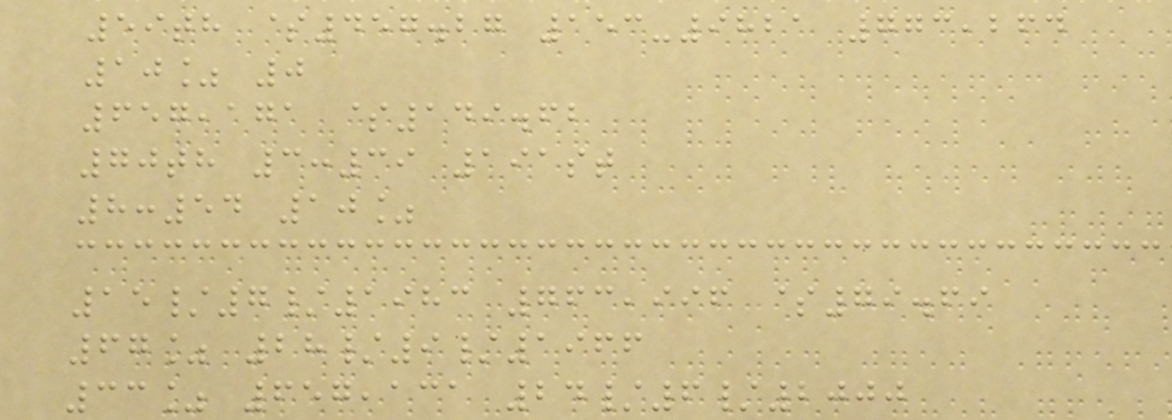59th $457.27 153-9821 773,264
10% 0
657,171 $149.62
70th 3:39 191st
8:54 10%
15/7/1983 763,996 $79.69
67% 28/9/1966
33% 657,131 24/6/2000
